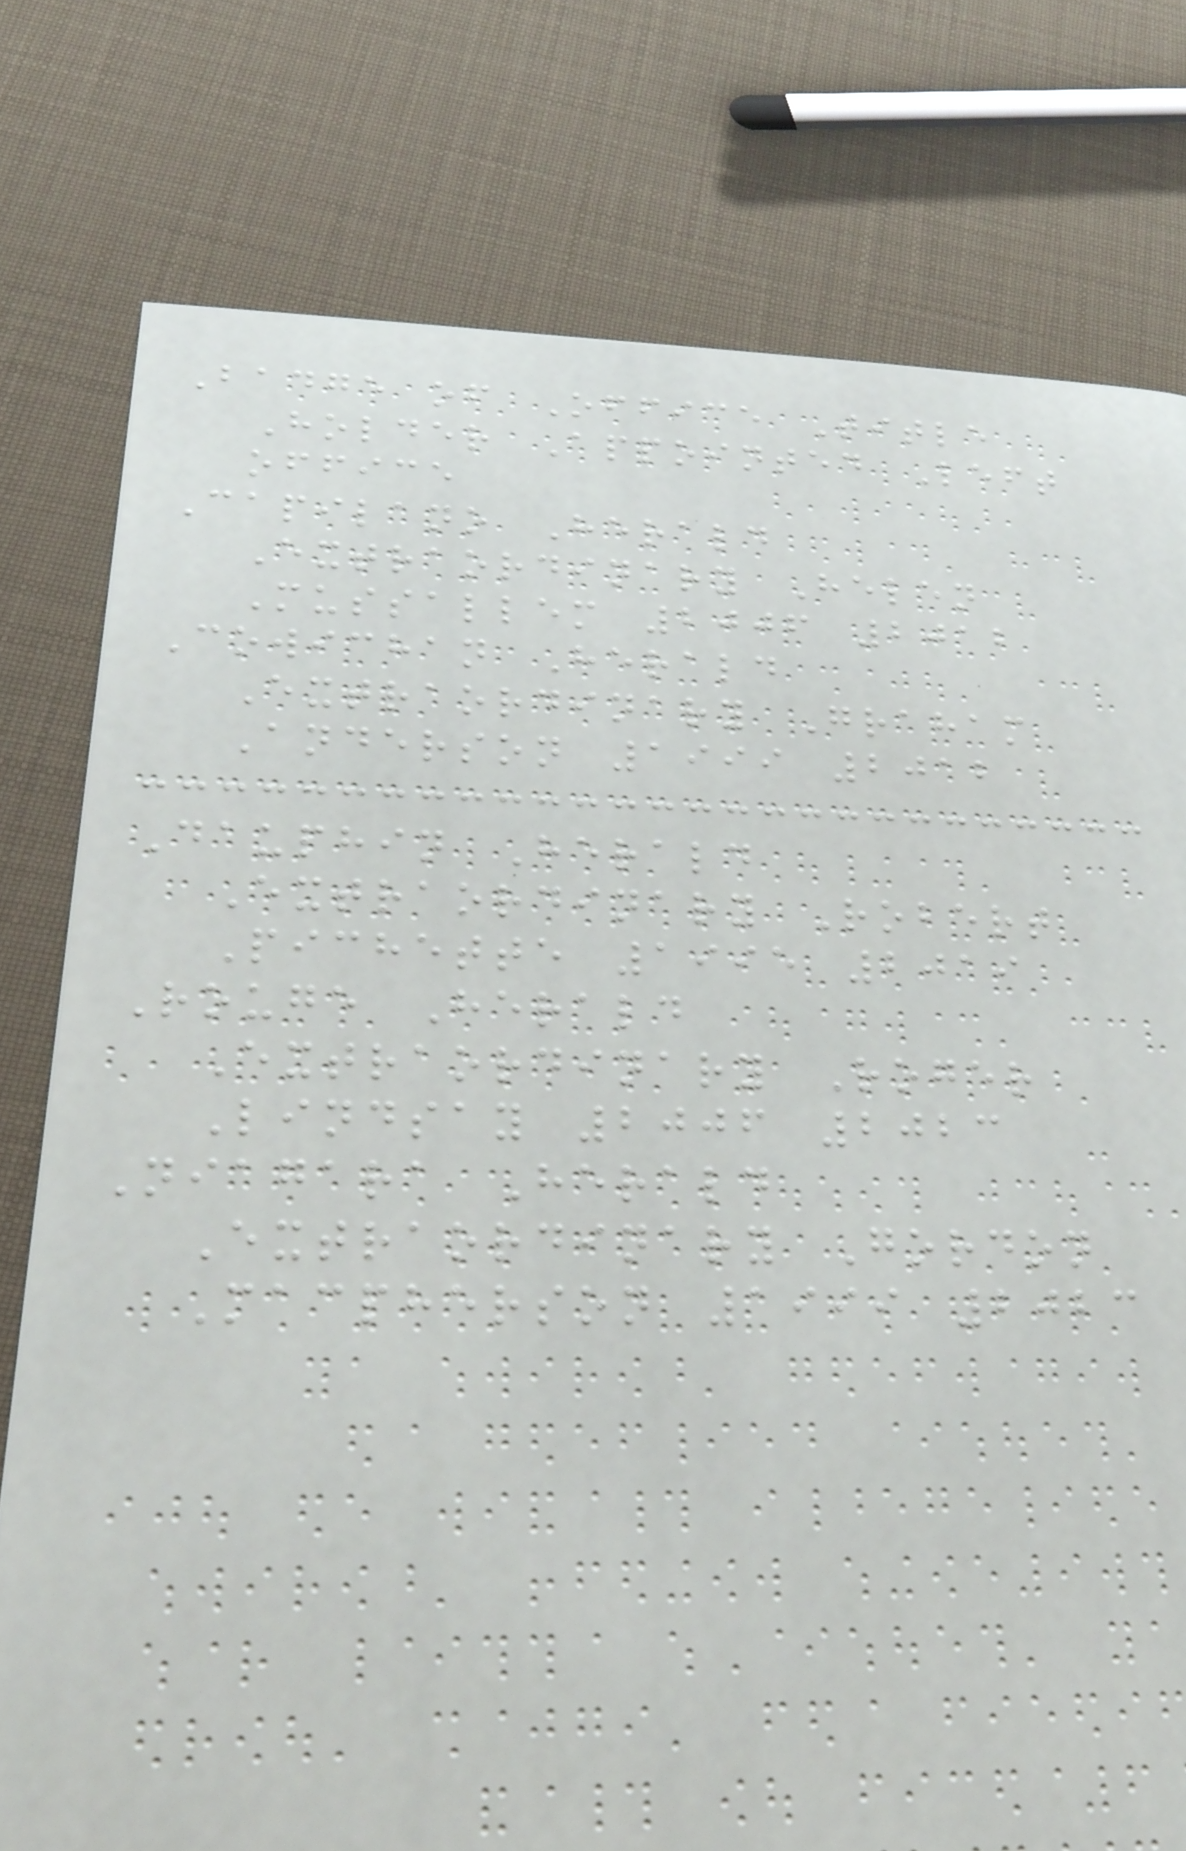Badge of Office Title
Holder Appointed Left
office
Capilano Herald
Extraordinary Helen
Mussallem 2006 2012
Cowichan Herald
Extraordinary Graham
Anderson 1999 2012
Dauphin Herald
Extraordinary Robert
Pichette 1995 2019
Rouge Herald
Extraordinary Roger
Lindsay 2006 2023
Niagara Herald
Extraordinary Gordon
Macpherson 1999 2023
